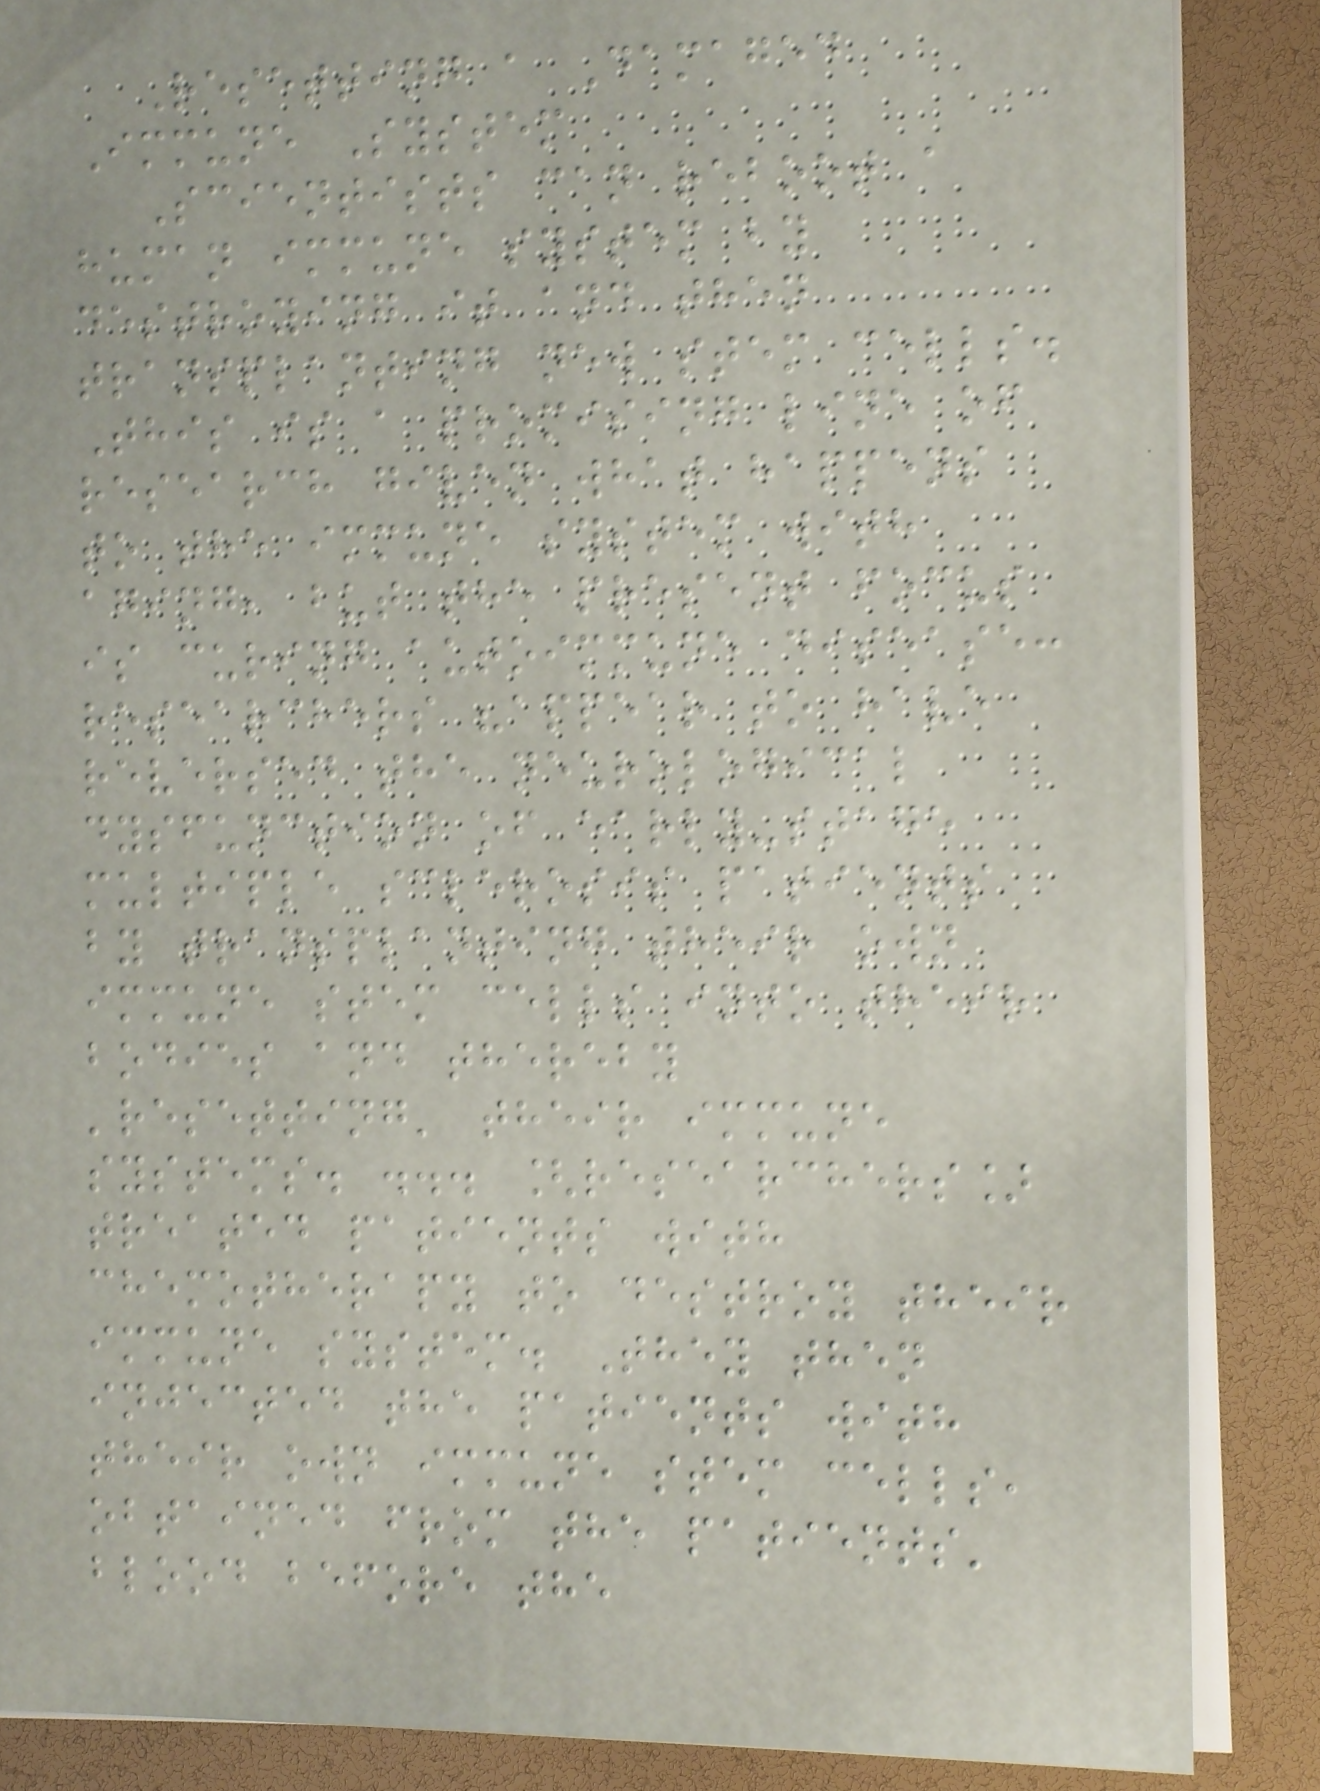Resetting a Damaged
Immune System
Scientists can reboot a
human immune system by
destroying it and then
transplanting new stem cells.
This is a promising line of
research given what happens
to the immune system with
aging, but the present focus
is curing autoimmune disease:
researchers "appear to have
reversed the neurological
dysfunction of early-stage
multiple sclerosis patients
by transplanting their own
immune stem cells into their
bodies and thereby
'resetting' their immune
systems. ... [researchers]
treated patients with
chemotherapy to destroy their
immune system. They then
injected the patients with
their own immune stem cells,
obtained from the patients'
blood before the
